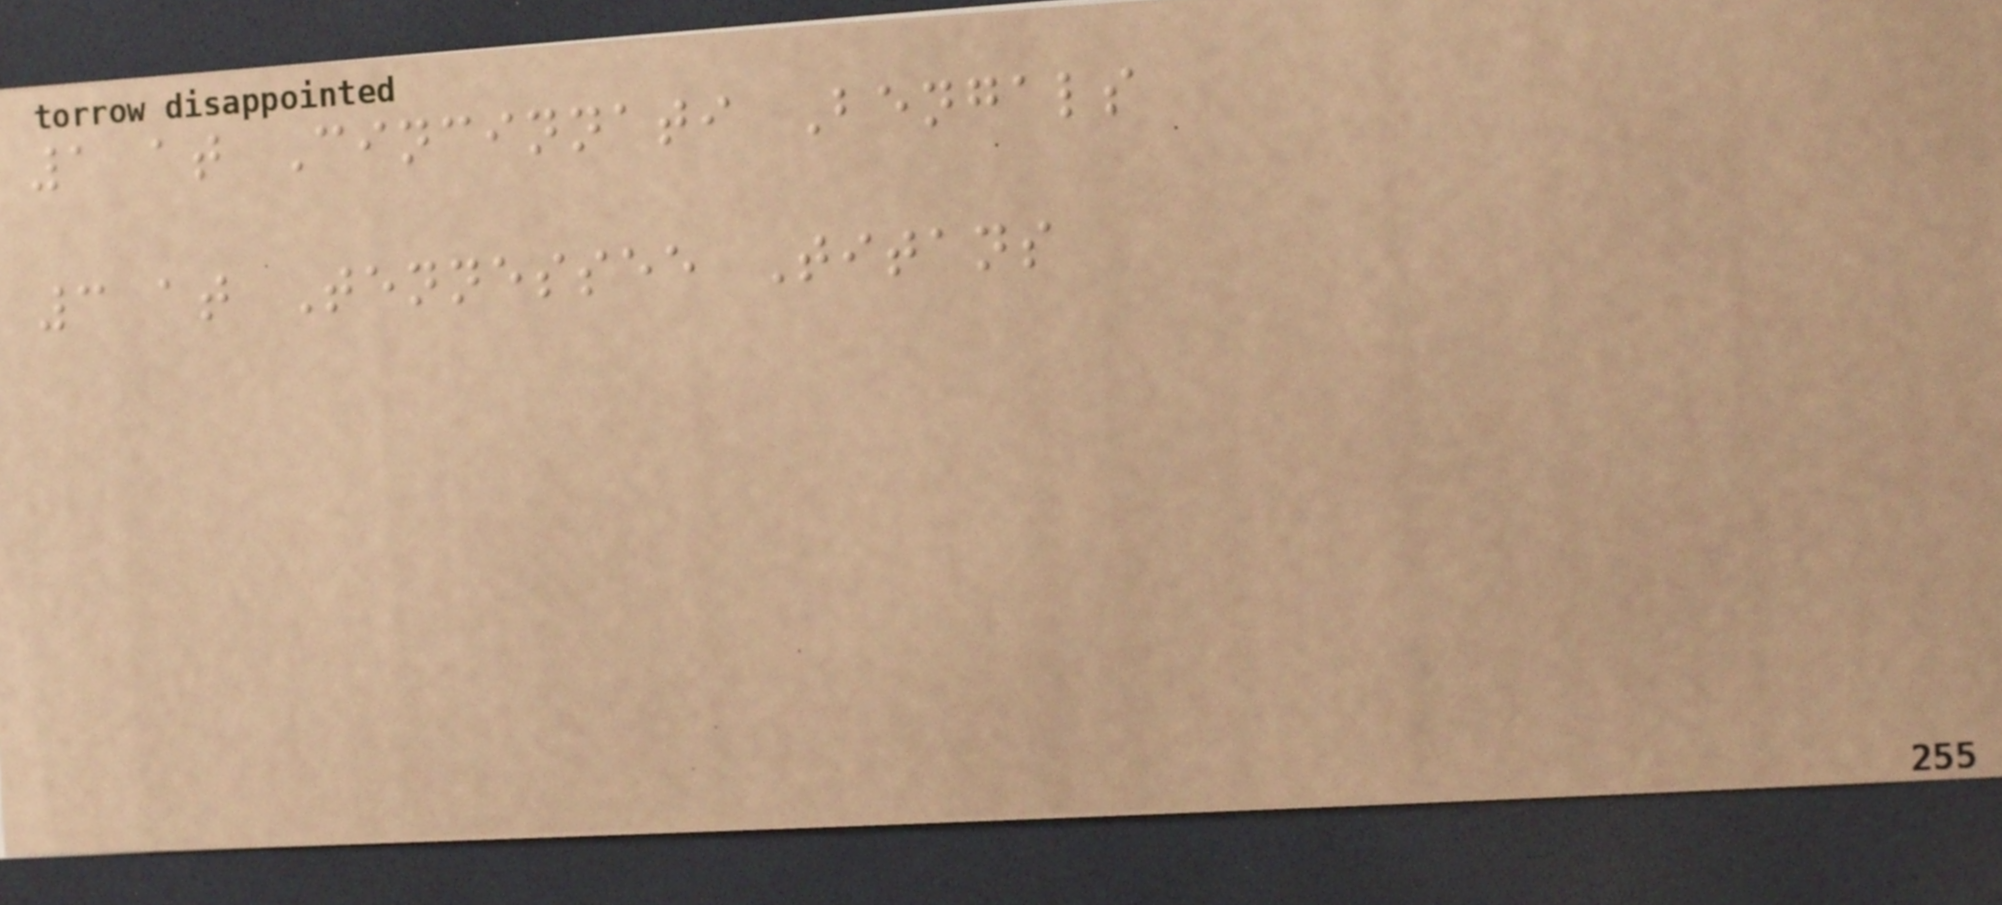1 at Cincinnati Bengals
3 at Tennessee Titans
